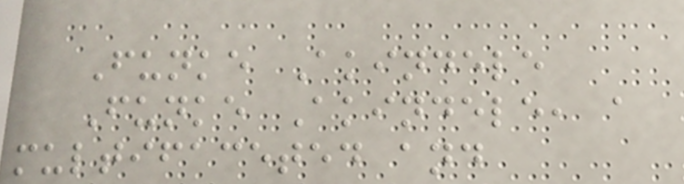Funke Akindele
Funke Akindele, a
multifaceted and
